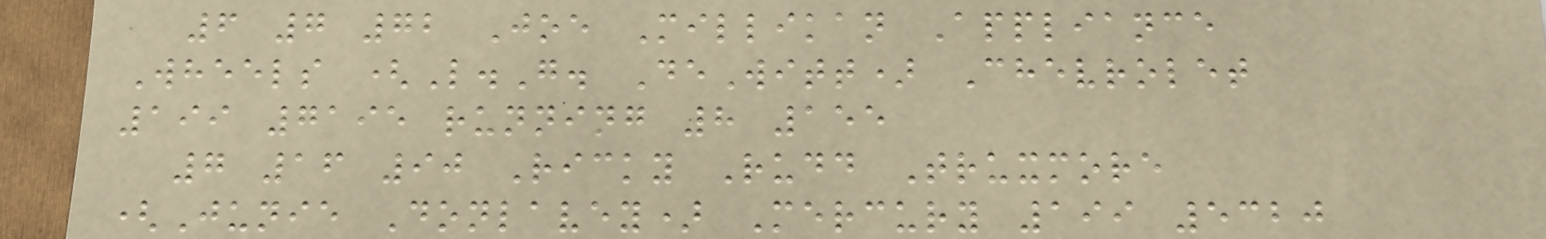6 7 72 Joe Millikan Appliance
Wheels (L.G. DeWitt) Chevrolet
199 7195 running 8 155
7 16 90 Ricky Rudd Truxmore
(Junie Donlavey) Mercury 199 5320
